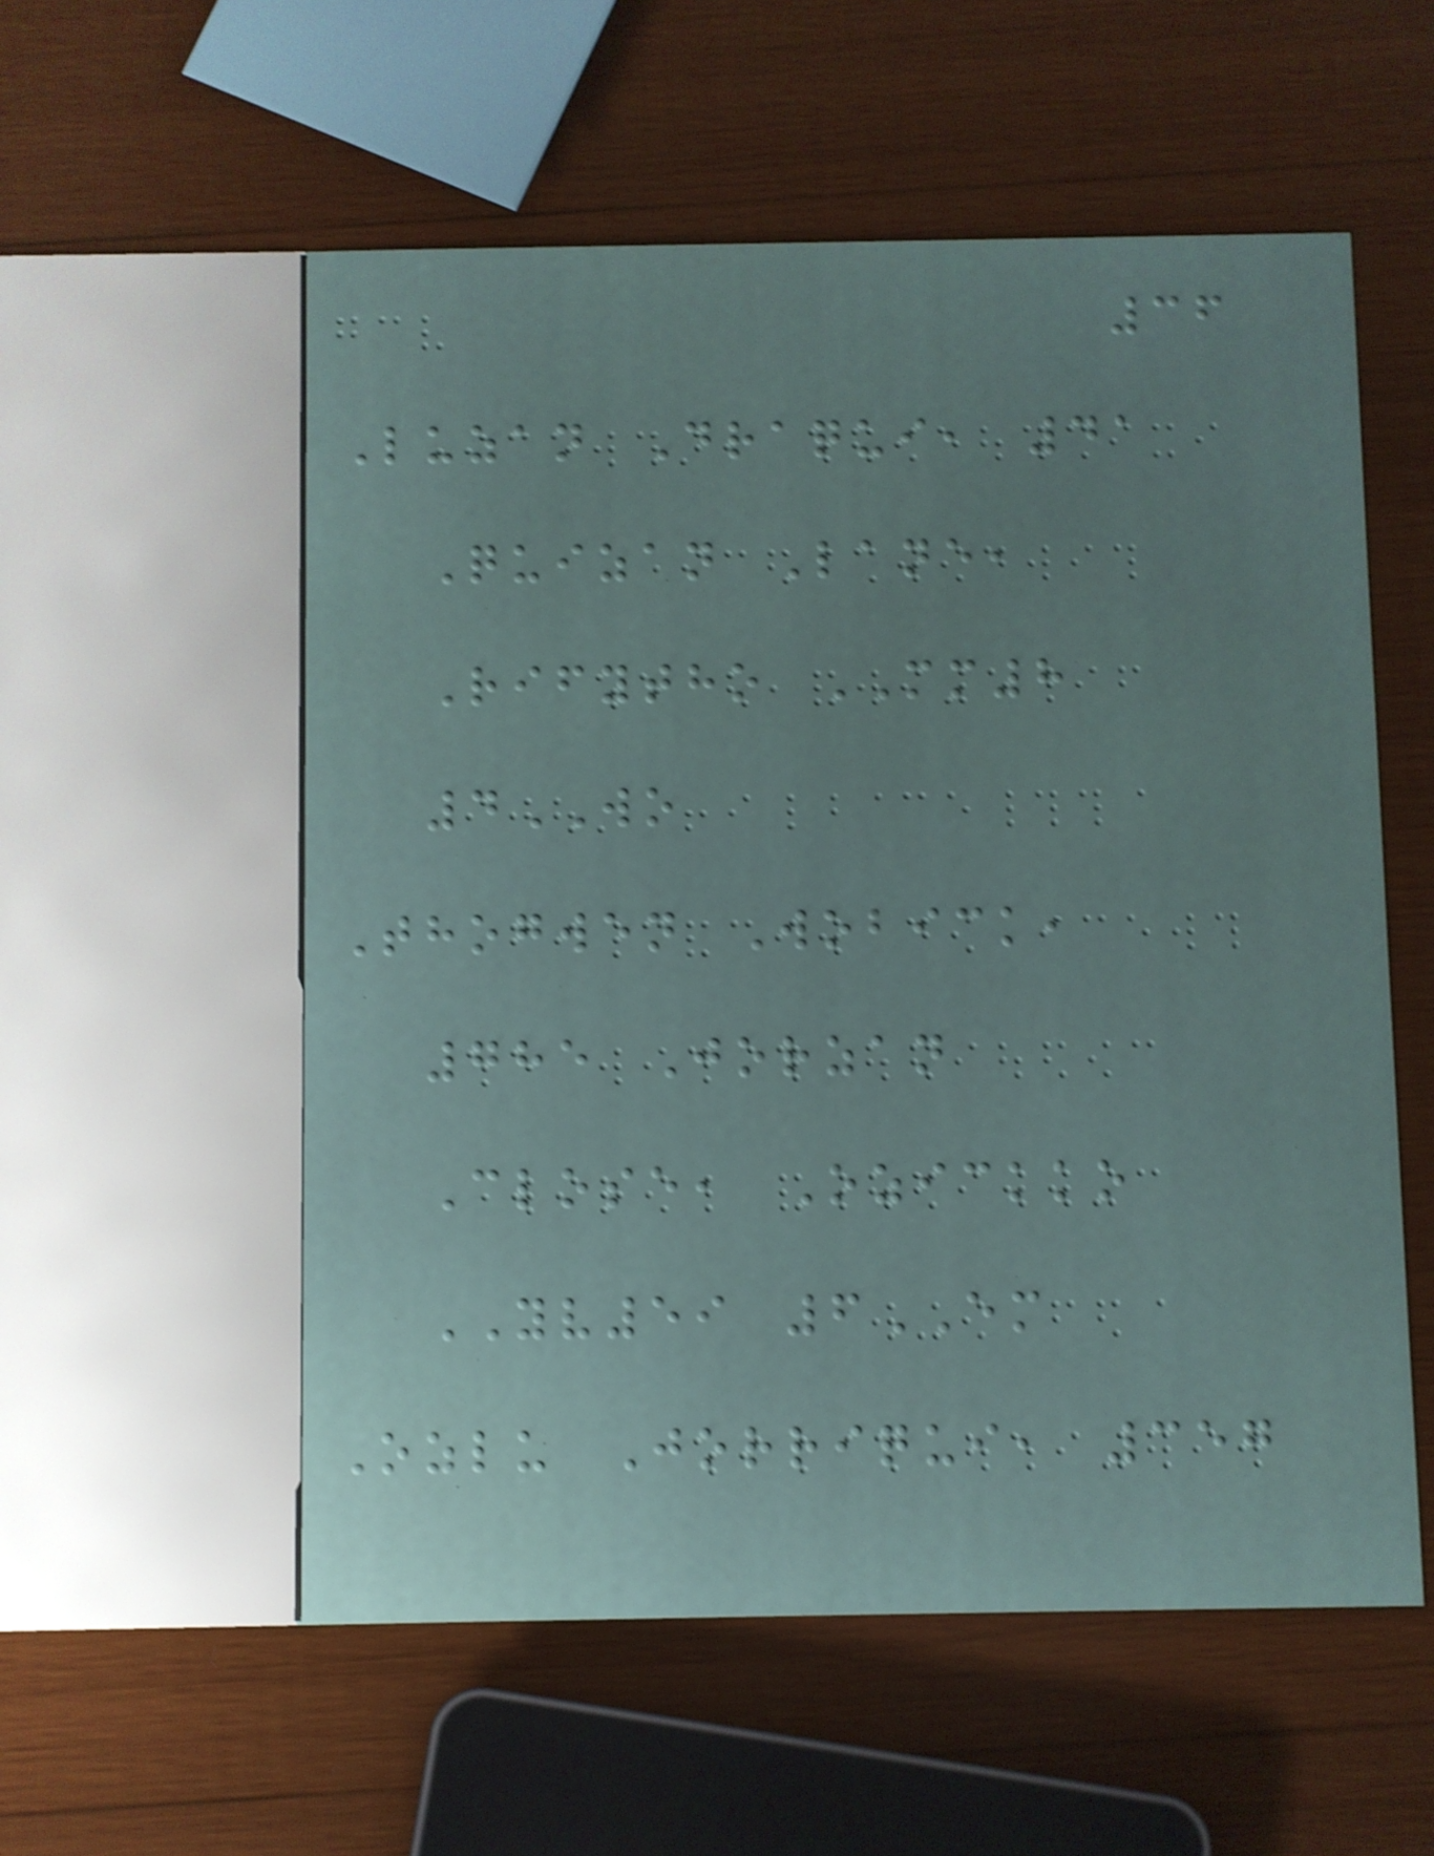36
Luzan Draqui, 41
Quizan Lane,
Rifytho MM8
4WO
Thogwen Wobick,
785 Jorzan
Close, Ozickko
YV59 6EM
Ozlu Jorriqui, 357
